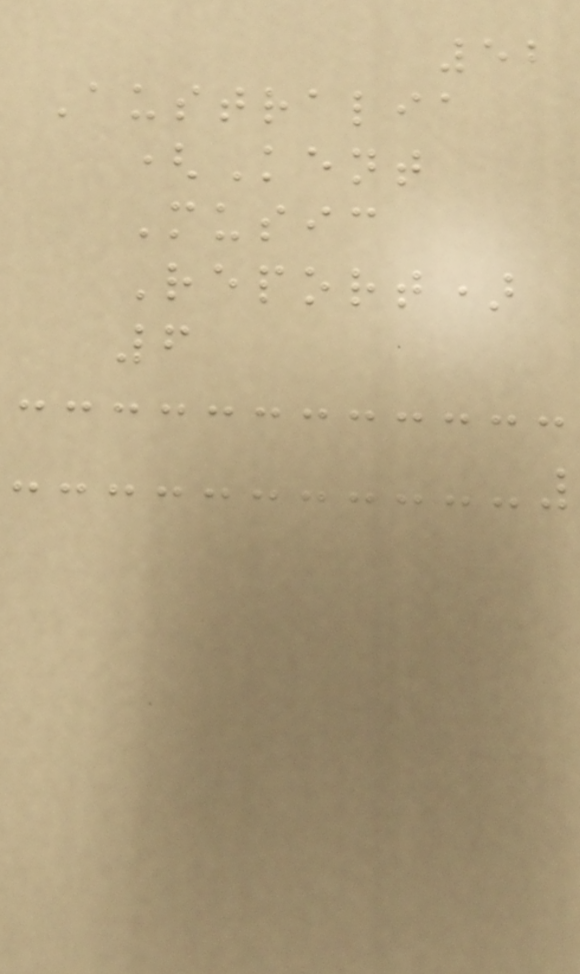52
Australia
(Kent
Music
Report)
6
